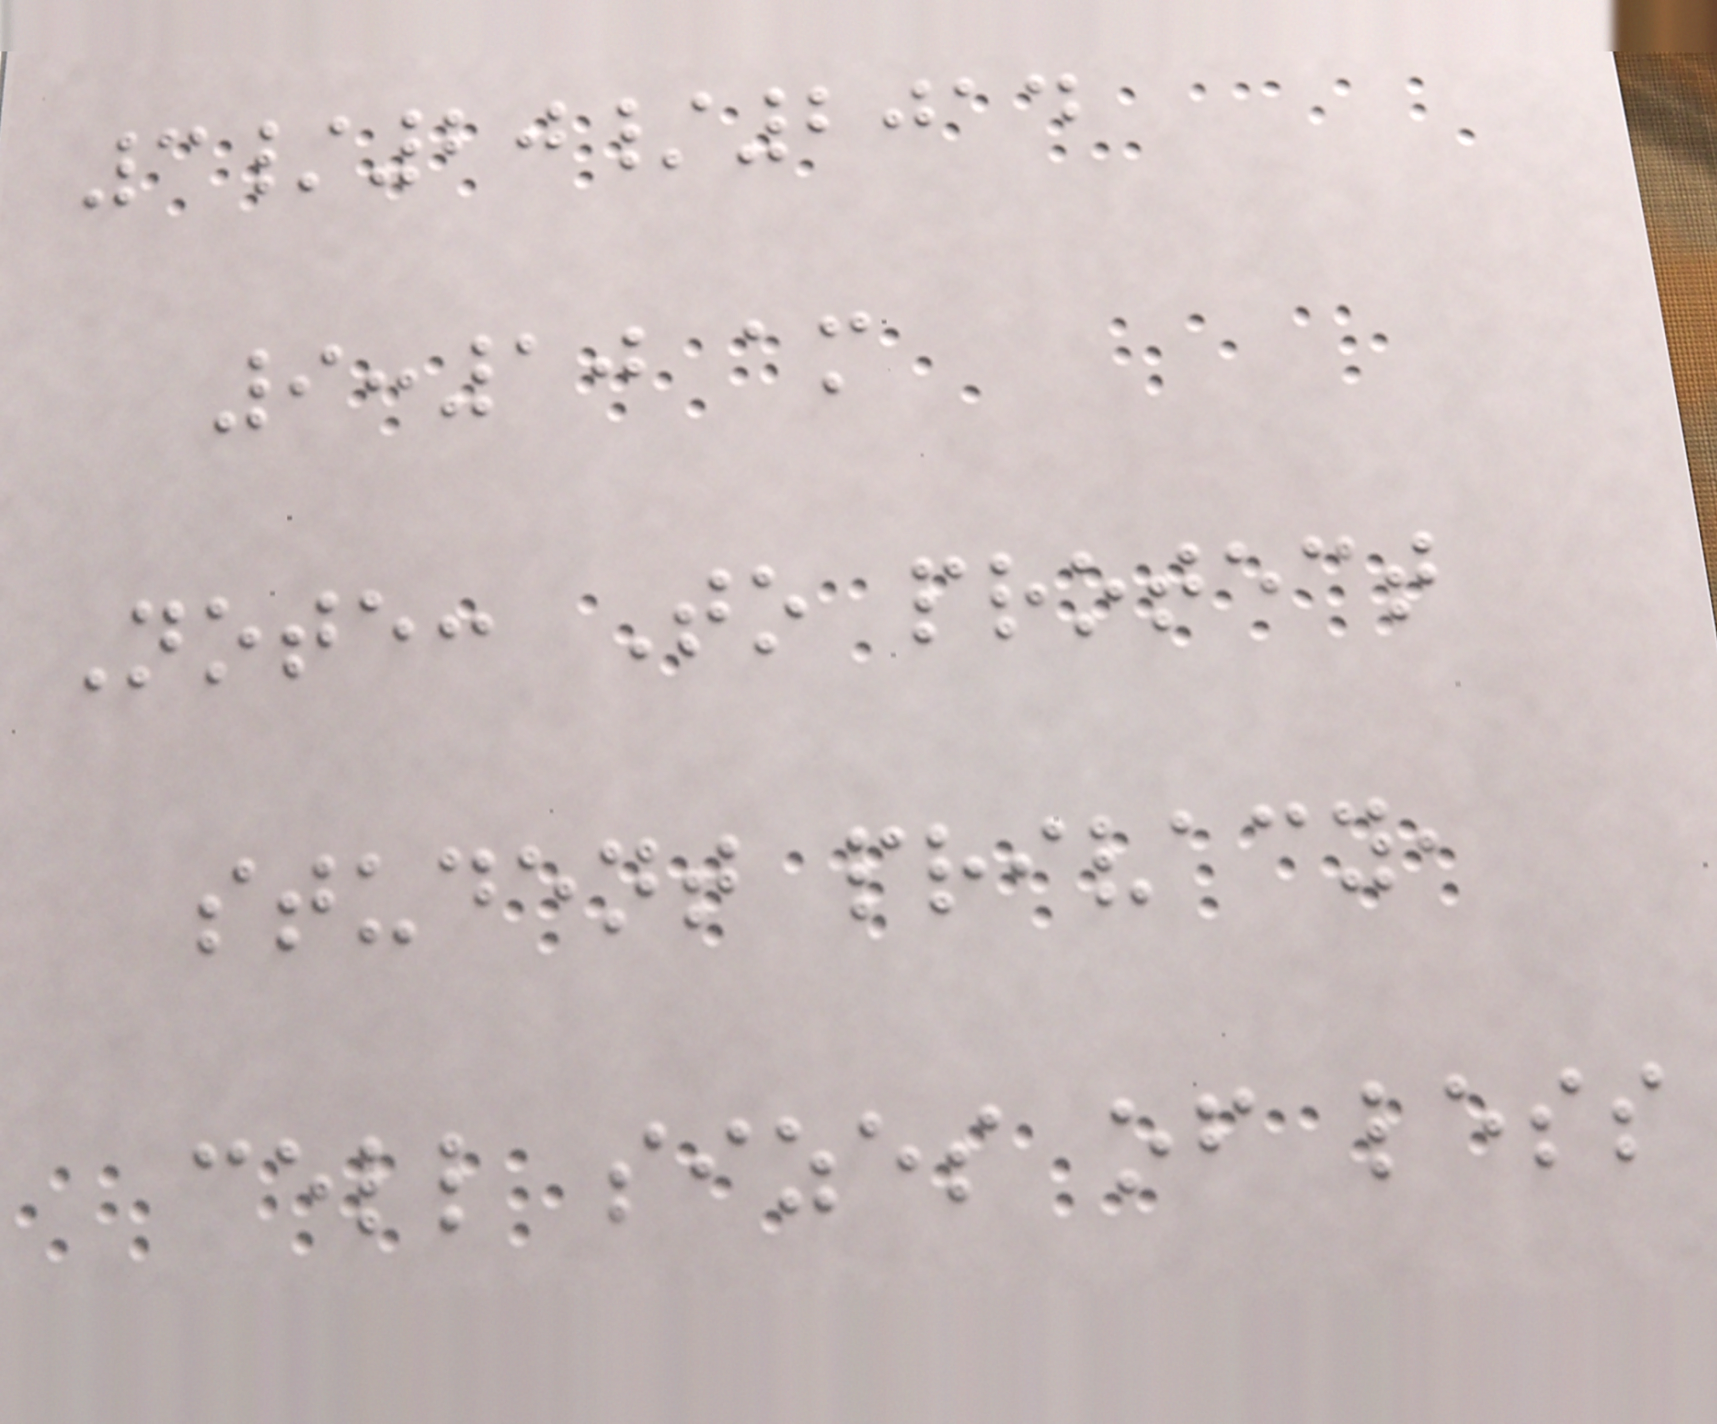3/20/2014
9:10 am
Note: To protect
student privacy,
cell sizes of less
